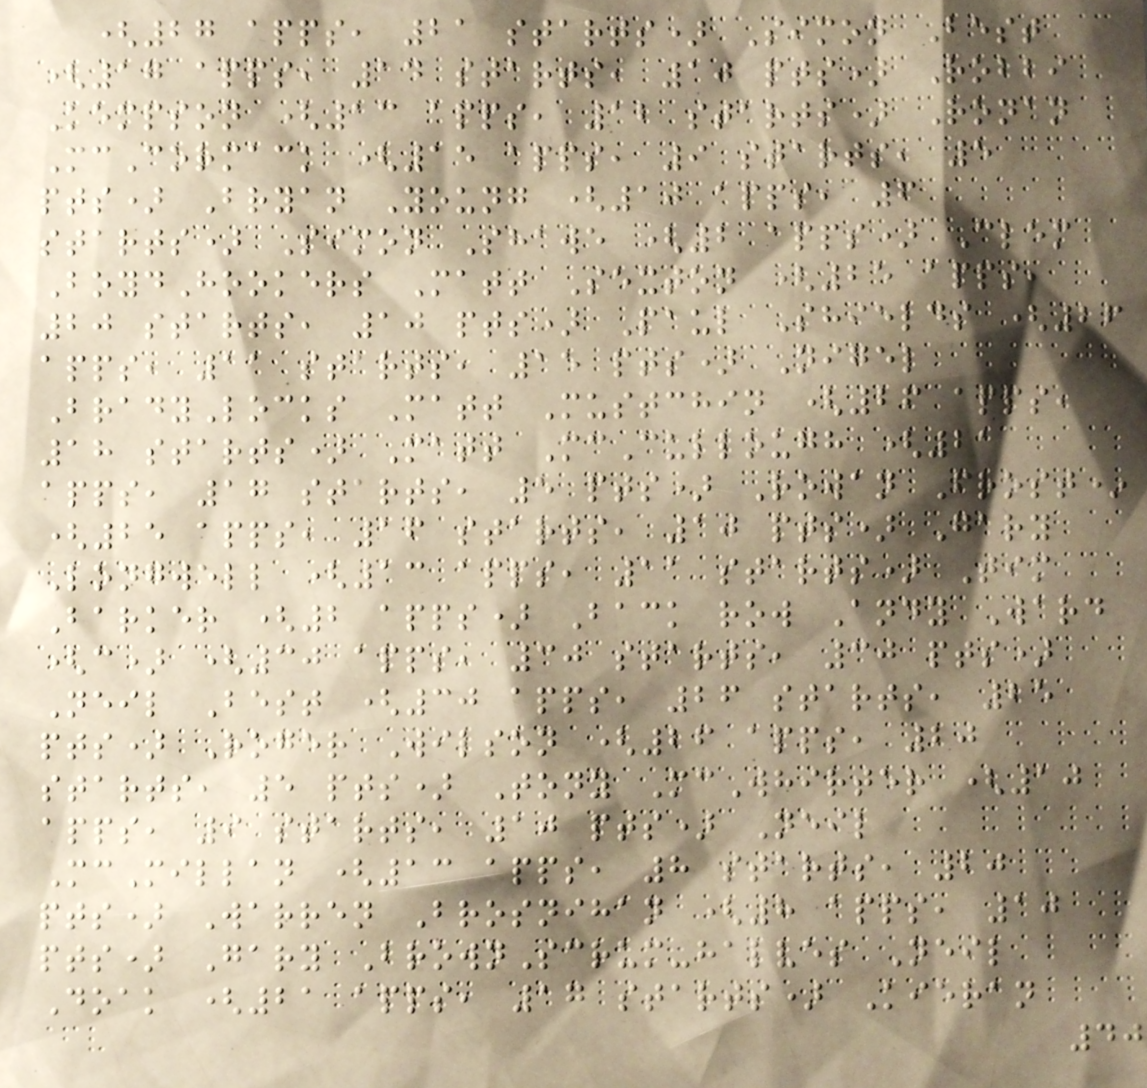(27 apps, 21 starts) Simon Best
(17 apps, 14 starts, 10 pts) Robbi
Kempson (13 apps, 12 starts) Ronan
McCormack (15 apps, 9 starts, 5
pts) Bryan Young (10 apps, 6
starts) Simon Shawe (2 apps) Clem
BoydHookers Matt Sexton (25 apps,
20 starts, 10 pts) Paul Shields (26
apps, 11 starts, 15 pts) Nigel
BradyLocks Matt Mustchin (26 apps,
18 starts) Matt McCullough (21
apps, 17 starts, 5 pts) Rowan Frost*
(25 apps, 16 starts, 10 pts) Gary
Longwell (13 apps, 11 starts) Tim
Barker (2 apps) Back row Andy Ward
(c) (30 apps, 30 starts, 30 pts)
Neil Best (30 apps, 26 starts, 25
pts) Roger Wilson (26 apps, 20
starts, 5 pts) Tony McWhirter (10
apps, 9 starts, 10 pts) Neil
McMillan (13 apps, 8 starts, 20
pts) Warren Brosnihan (8 apps, 10
pts) Gary BrownScrum-halves Neil
Doak (21 apps, 17 starts) Kieran
40
